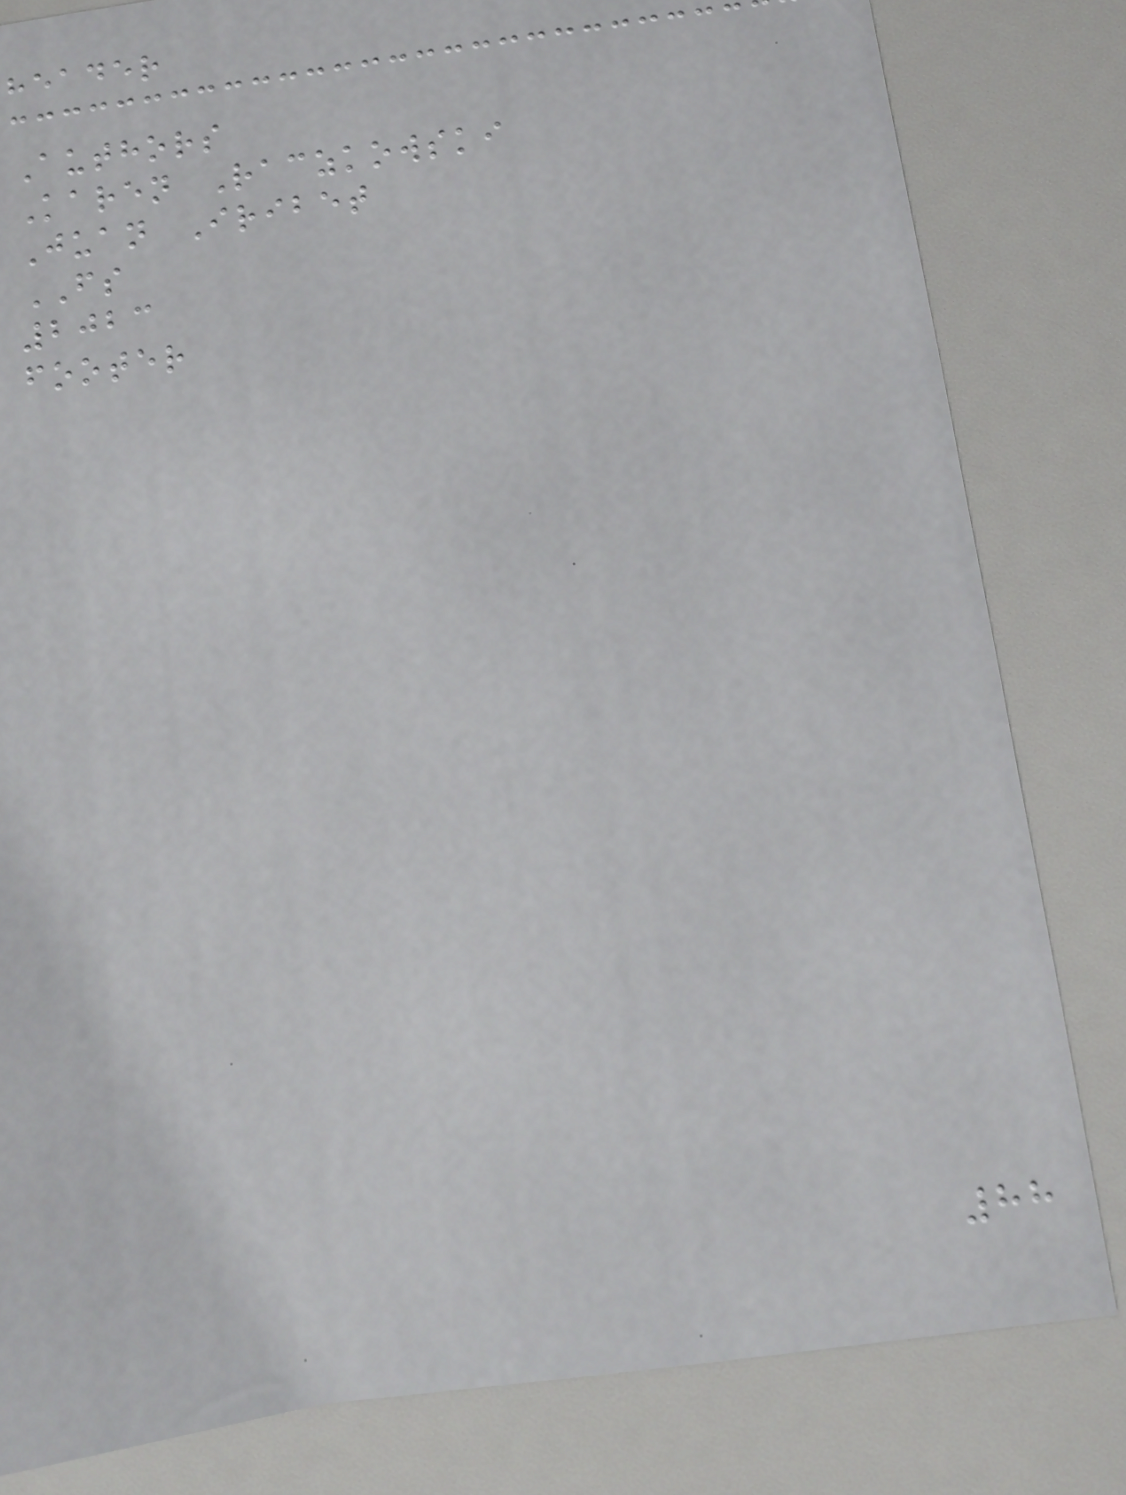header
Authors
Karen Raczkowski
Juan Iribet
FS
2023
footer
88
